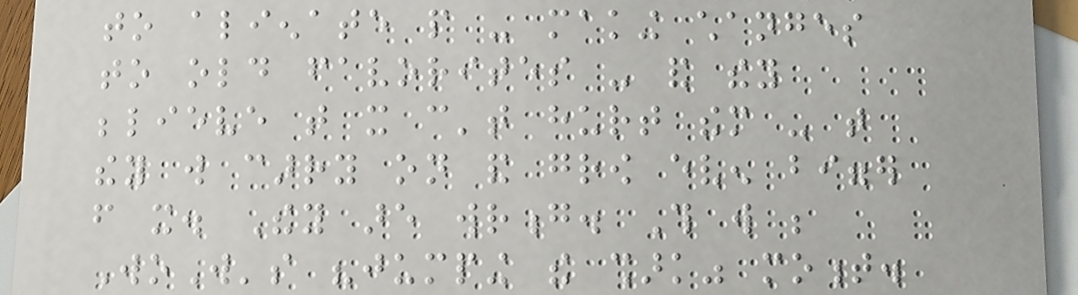to alienate people - making changes
to old favorites - and they
believe that it can't hurt them - that
they will carry on and grow even bigger
from it. They are wrong. This will be
WoW's "jumping the shark" moment.
